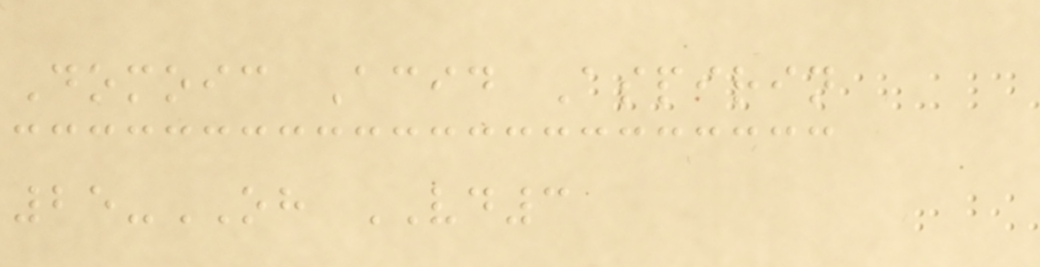Domoic Acid Aspirin
25-OH VD3
